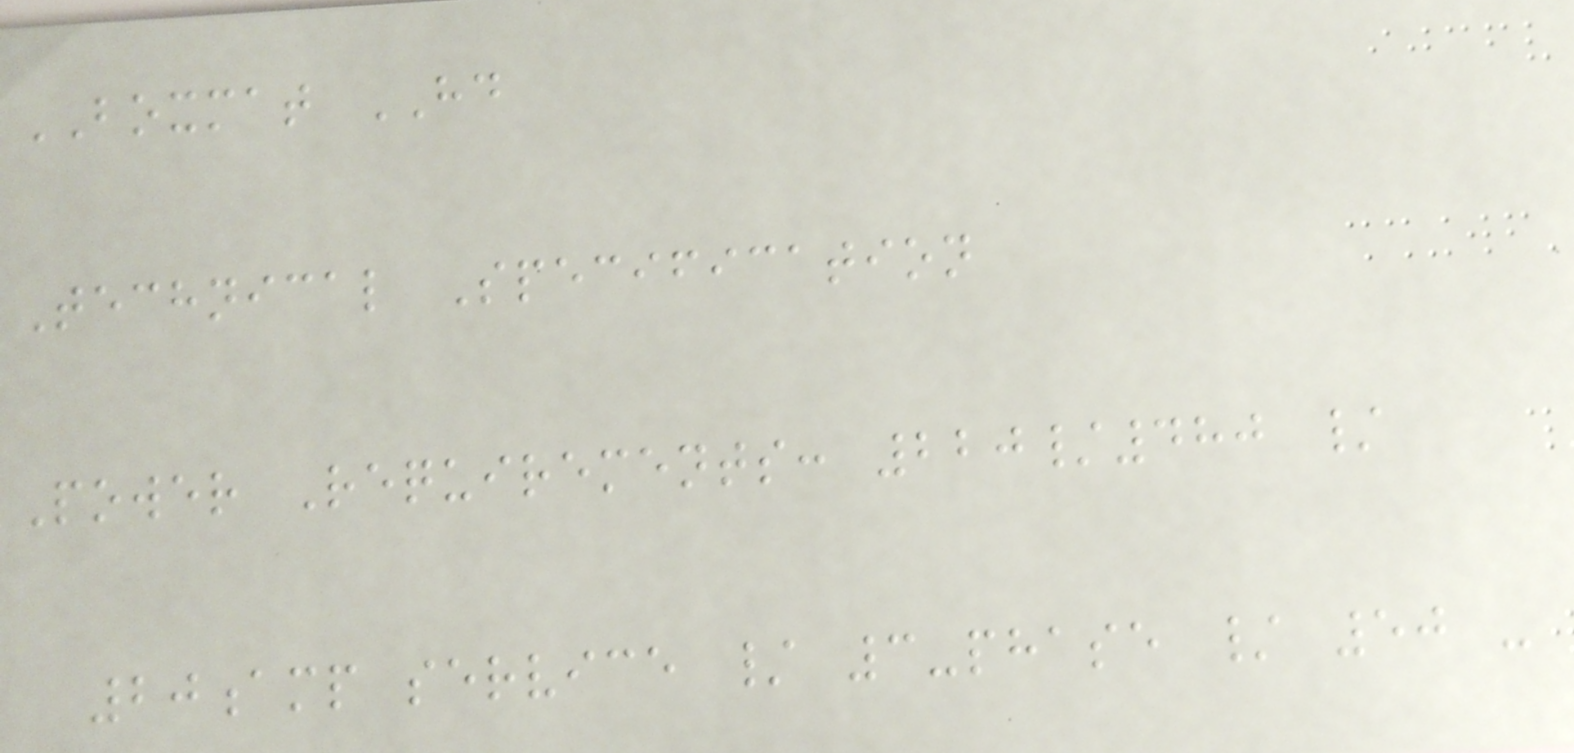BOXMAT HD
Technical Specification
Power Requirements: 220/480 /
20amp service / 3-phase / 50 -
